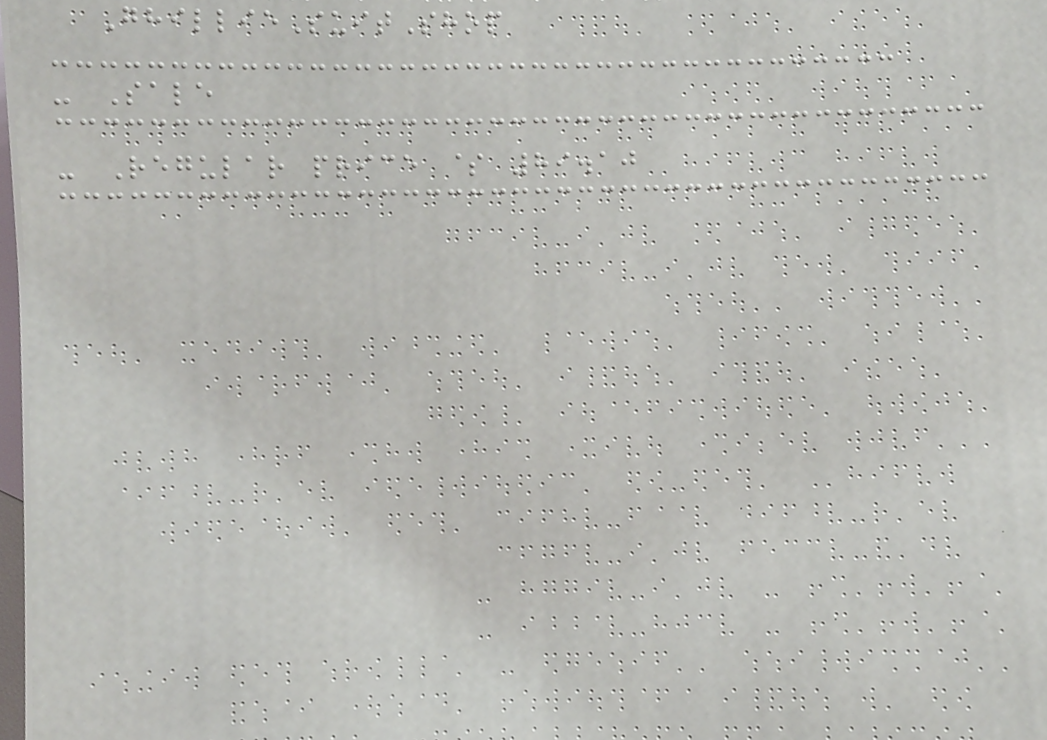GhillieSuitShop
- Sale
- Regular price $ 89.10
